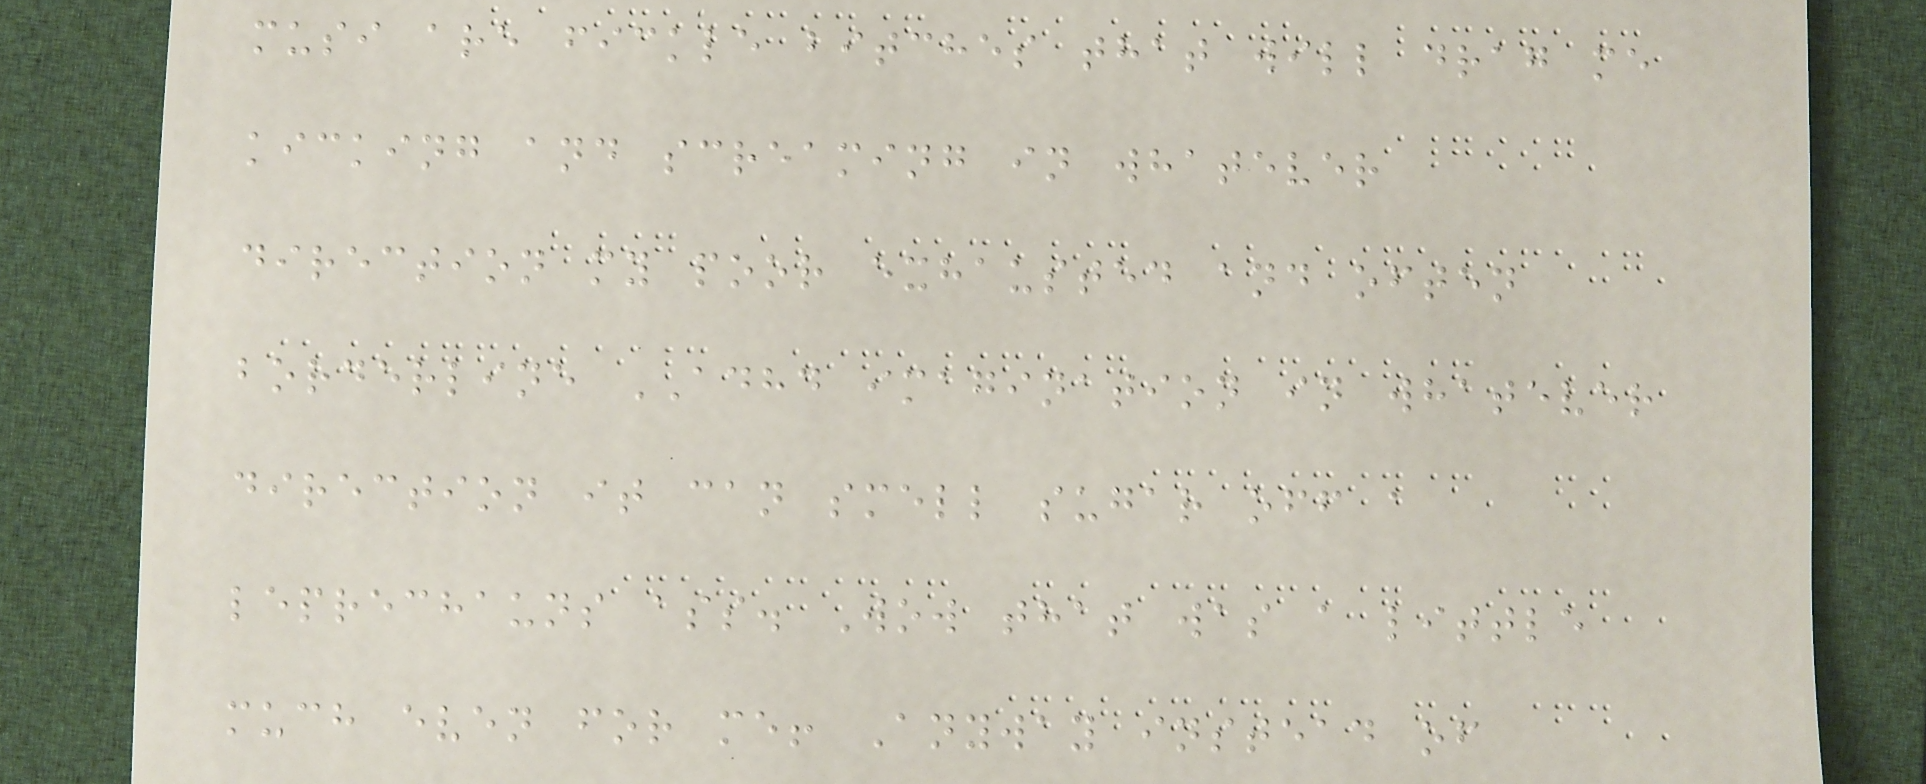musi are fickle bitches that will drag me
kicking and screaming in whatever
direction my poor exhausted and often
borderline ADHD imagination in whatever
direction it can smell sugar off a
leprechauns ass. Wow that was a little
much even for me! Anyway instead of
